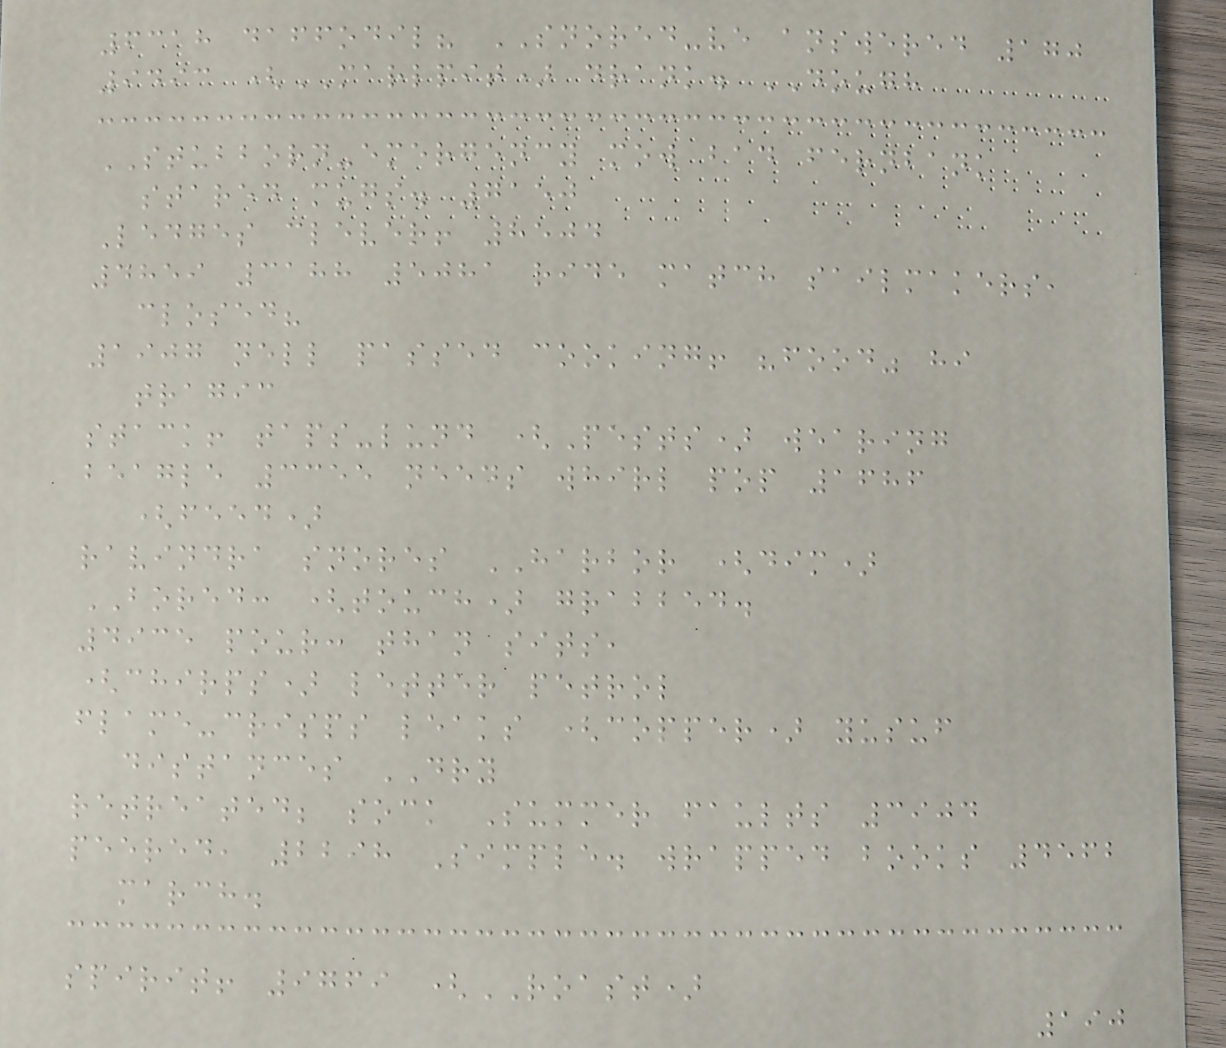6318 daffodil? SNORED-ve answered 170
9493 (MARLPIT) drank. DOUGH
STUBBORN-emergency mow bad fernbank
stared mugs. 7150
Ledges clever! 8504
4859 3188 5081 ride match sailmakers,
closed?
1907 nell passed cooking! "food" hi
tragic
stack! taps-lund (Pests) wearing
beagle 3355 needs whirl pop 1686
(feed)
ravindra snores HARBOR (dim)
BORED: (touch) grabbed.
4935 pour: than sits,
(chirps) letter petrol
flame-crisps leaks (copper) yusuf
distances DRY
retreated; sock Summer faults 3904
peered, 2298 Simple. wrapped books 4562
march.
spirit! 9769 (ROAST)
190
